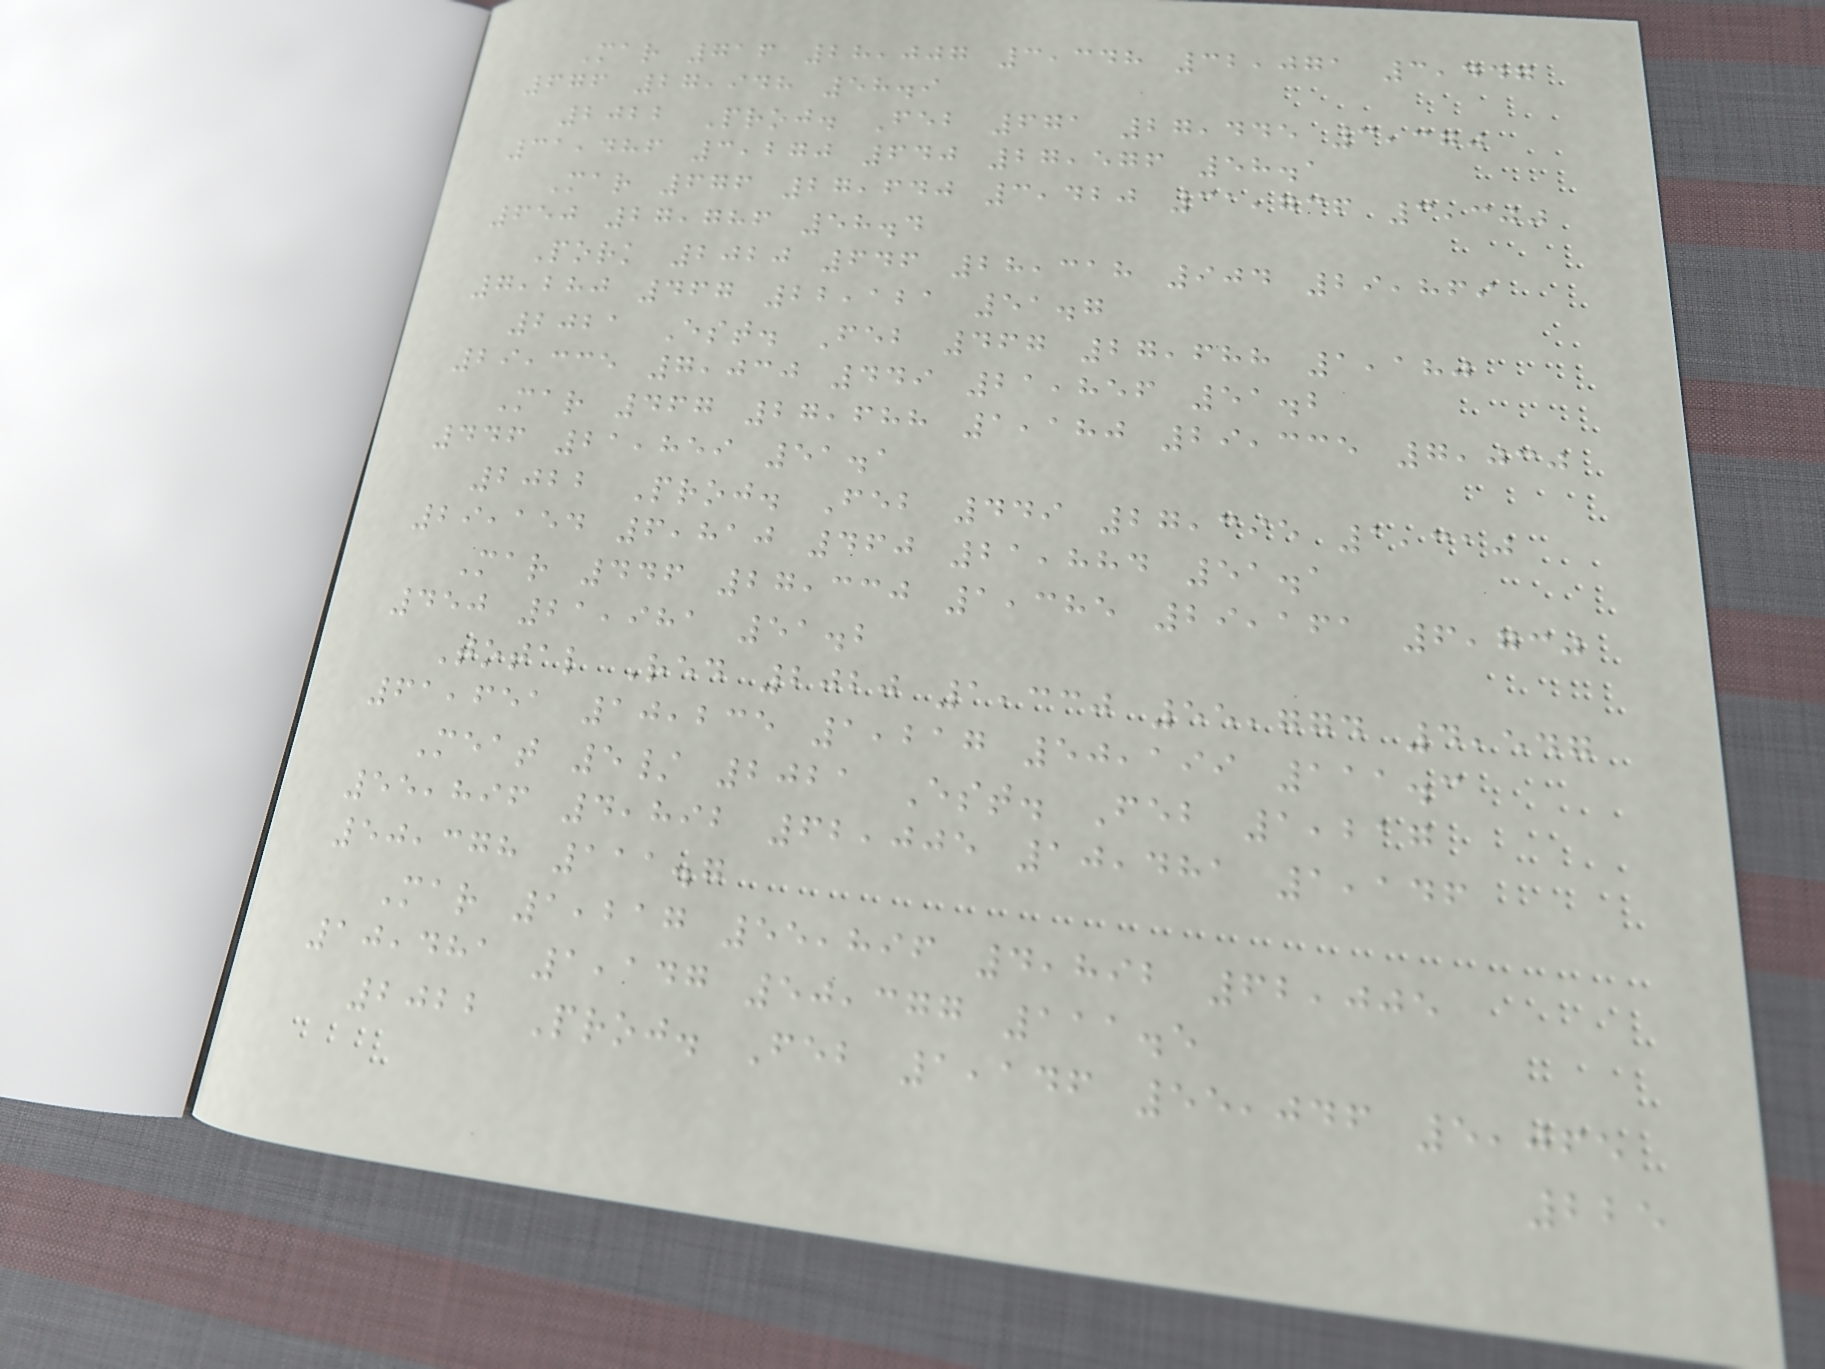Mar 716 28,007 3,348 32,071 3,447
676 27,948 58.9
2022 Proj. Feb 671 27,445 3,370
31,486 3,270 640 27,576 58.1
Mar 676 27,640 3,420 31,736 3,300
650 27,786 58.4
Pork 2020 646 28,318 904 29,869
7,280 467 22,121 51.7
2021 Est. Feb 467 27,688 1,180
29,335 7,030 449 21,856 51.2
Mar 467 27,688 1,180 29,335 7,030
446 21,859 51.1
2022 Proj. Feb 449 27,395 1,310
29,154 6,810 460 21,884 51.1
Mar 446 27,330 1,385 29,161 6,730
450 21,981 51.2
Total Red 2020 1,330 55,774 4,547
61,651 10,235 1,217 50,199 111.3
Meat 5/ 2021 Est. Feb 1,217
55,896 4,892 62,005 10,481 1,146
50,378 111.7
Mar 1,217 55,896 4,892 62,005
10,481 1,147 50,377 111.5
2022 Proj. Feb 1,146 55,046 5,065
225
